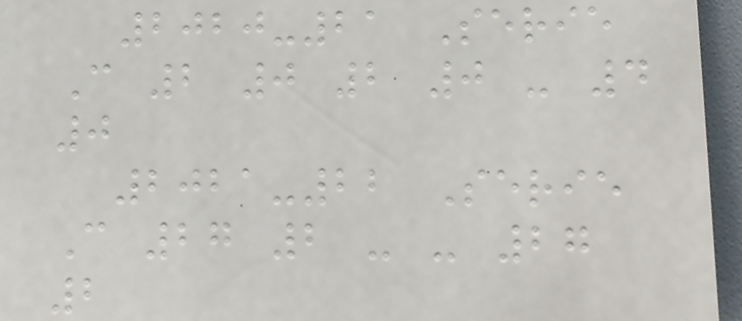2020-21 Serie
C 2 0 2 0 - 4
0
2021-22 Serie
C 27 2 - - 27
2
